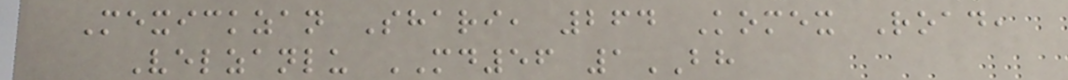Mexickzan Shari, 264 Komex Road,
Velzanlu MD56 1BH
